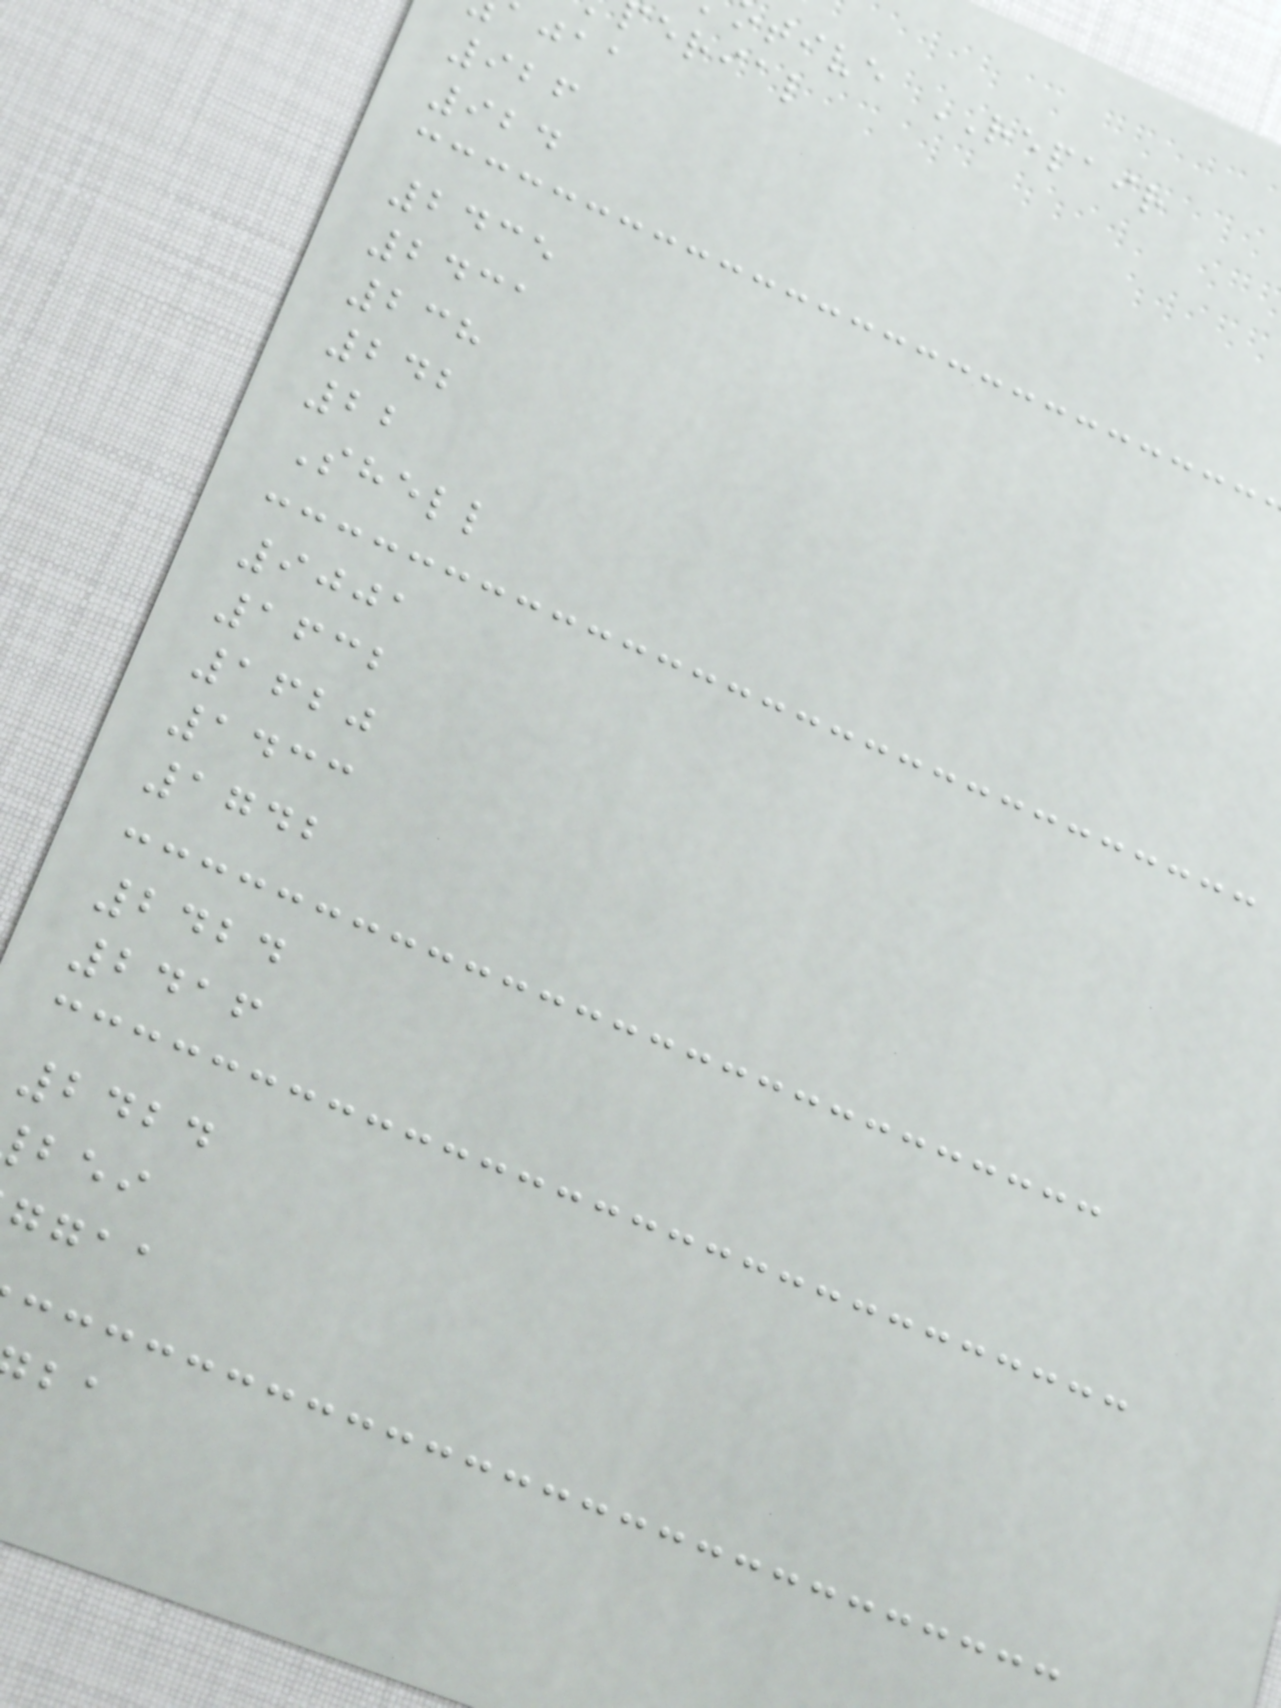tive REPAIR
erial
926
924
2435
2431
238
242
22
Shell
9001
1632
1620
1433
1742
2424
2416
2424
ggaa
